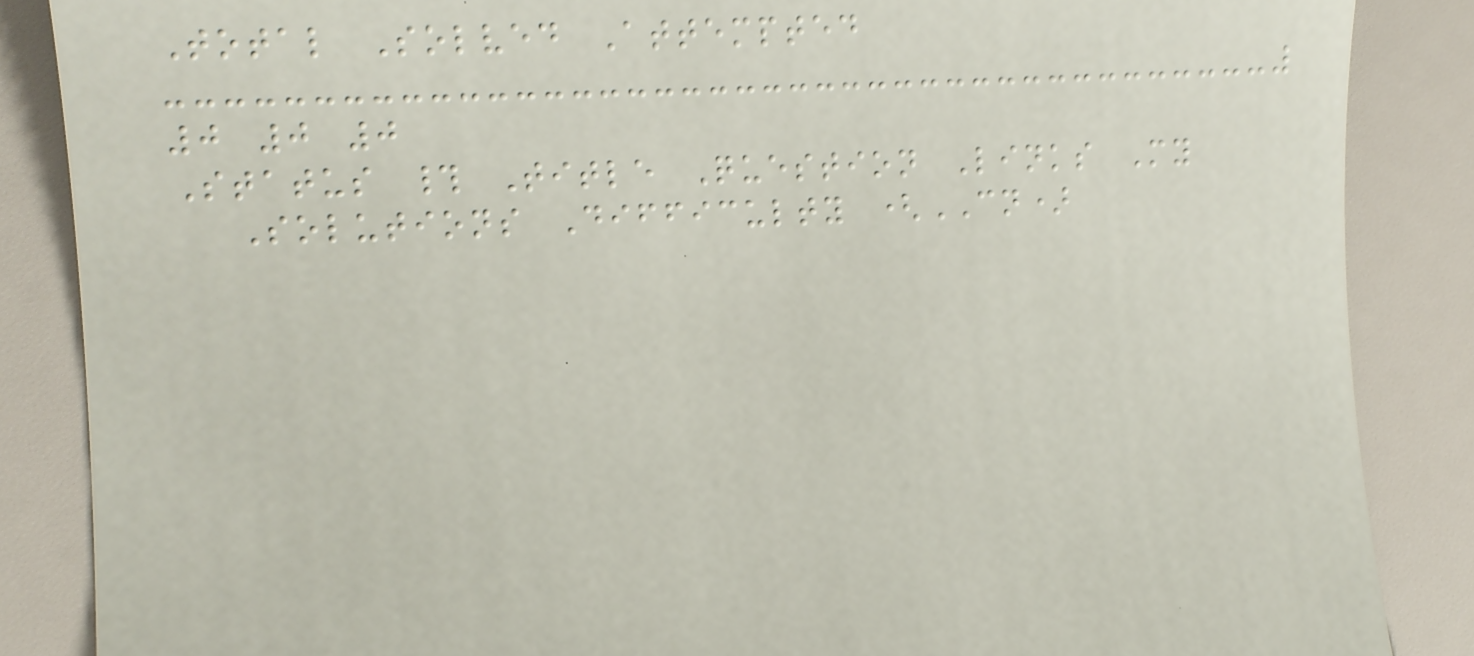Total Solved Attempted
0 0 0
Status # Title Question Links My
Solutions Difficulty (CN)
